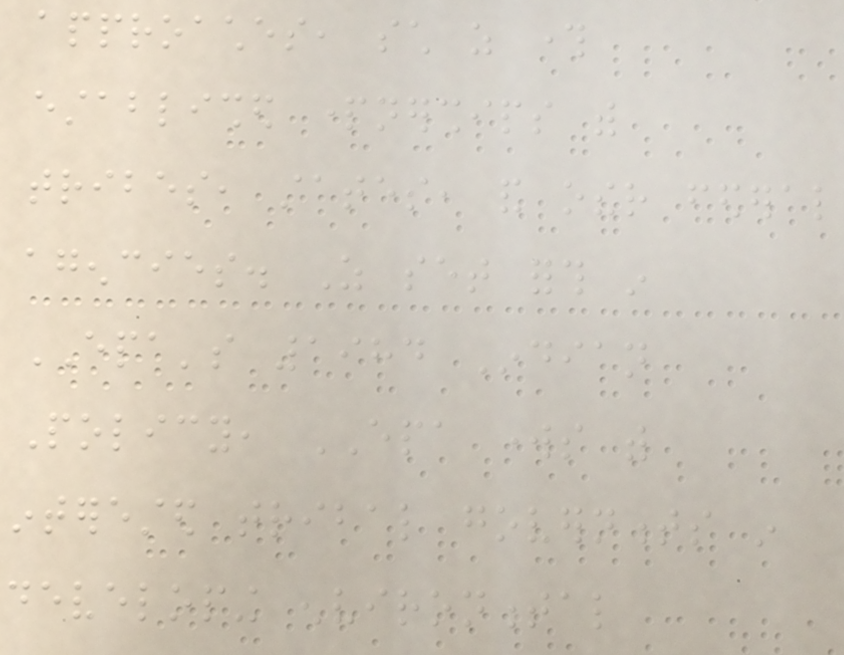approaches, such as through
established partnerships with
tribes, states, and other federal
agencies. As set forth in
EPA's 1984 Indian
Policy, EPA works with
interested tribal governments in
developing environmental
